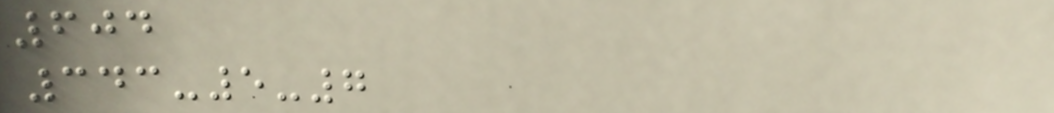604
343-5-7
